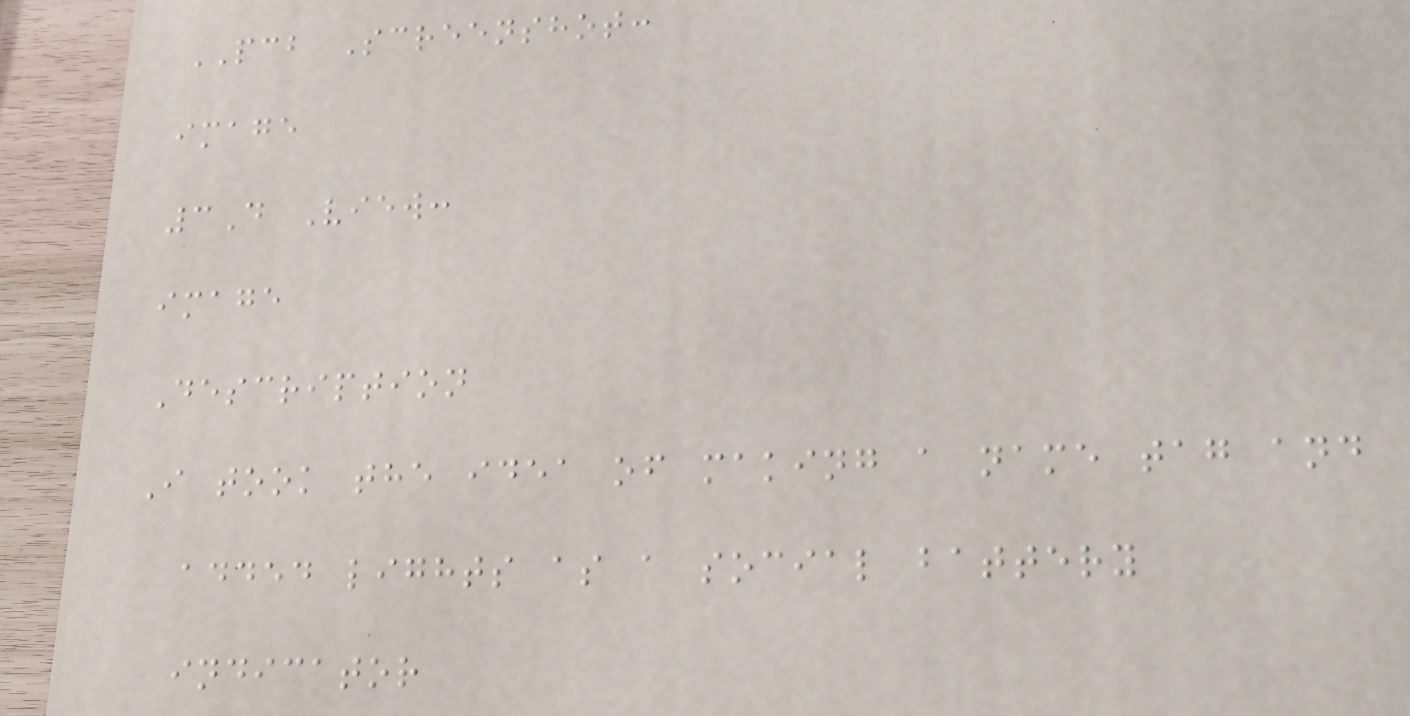PCB Screenshot:
image
3D View:
image
Description
I took the idea of making a name tag and
added lights as a social battery
indicator
